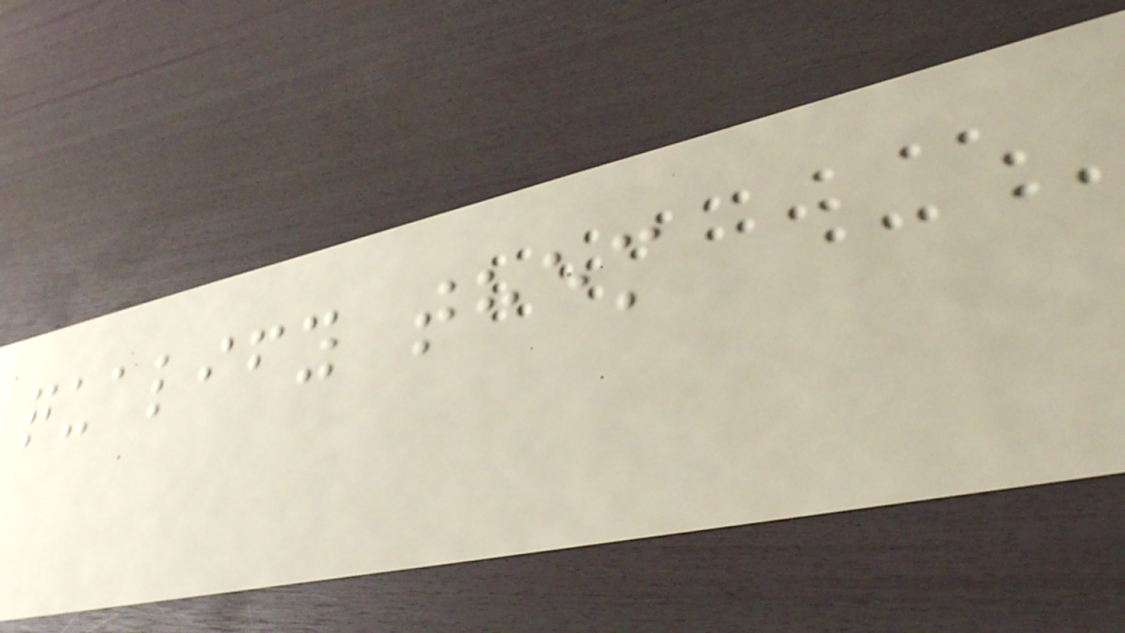qualify them
